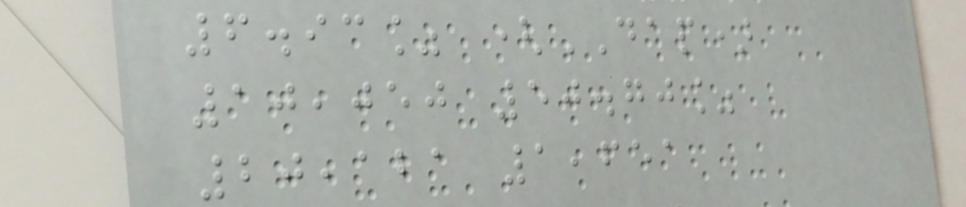6.93% (DAP)
10,050 50.70%
20,121 1,651
